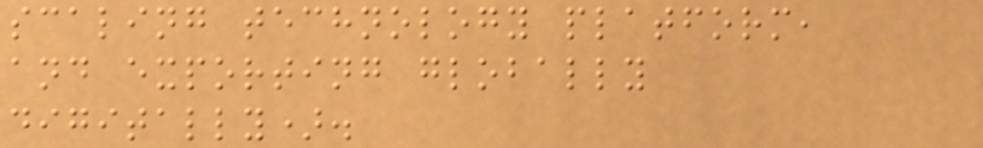scaling technology platform,
and exporting globally
digitally).
